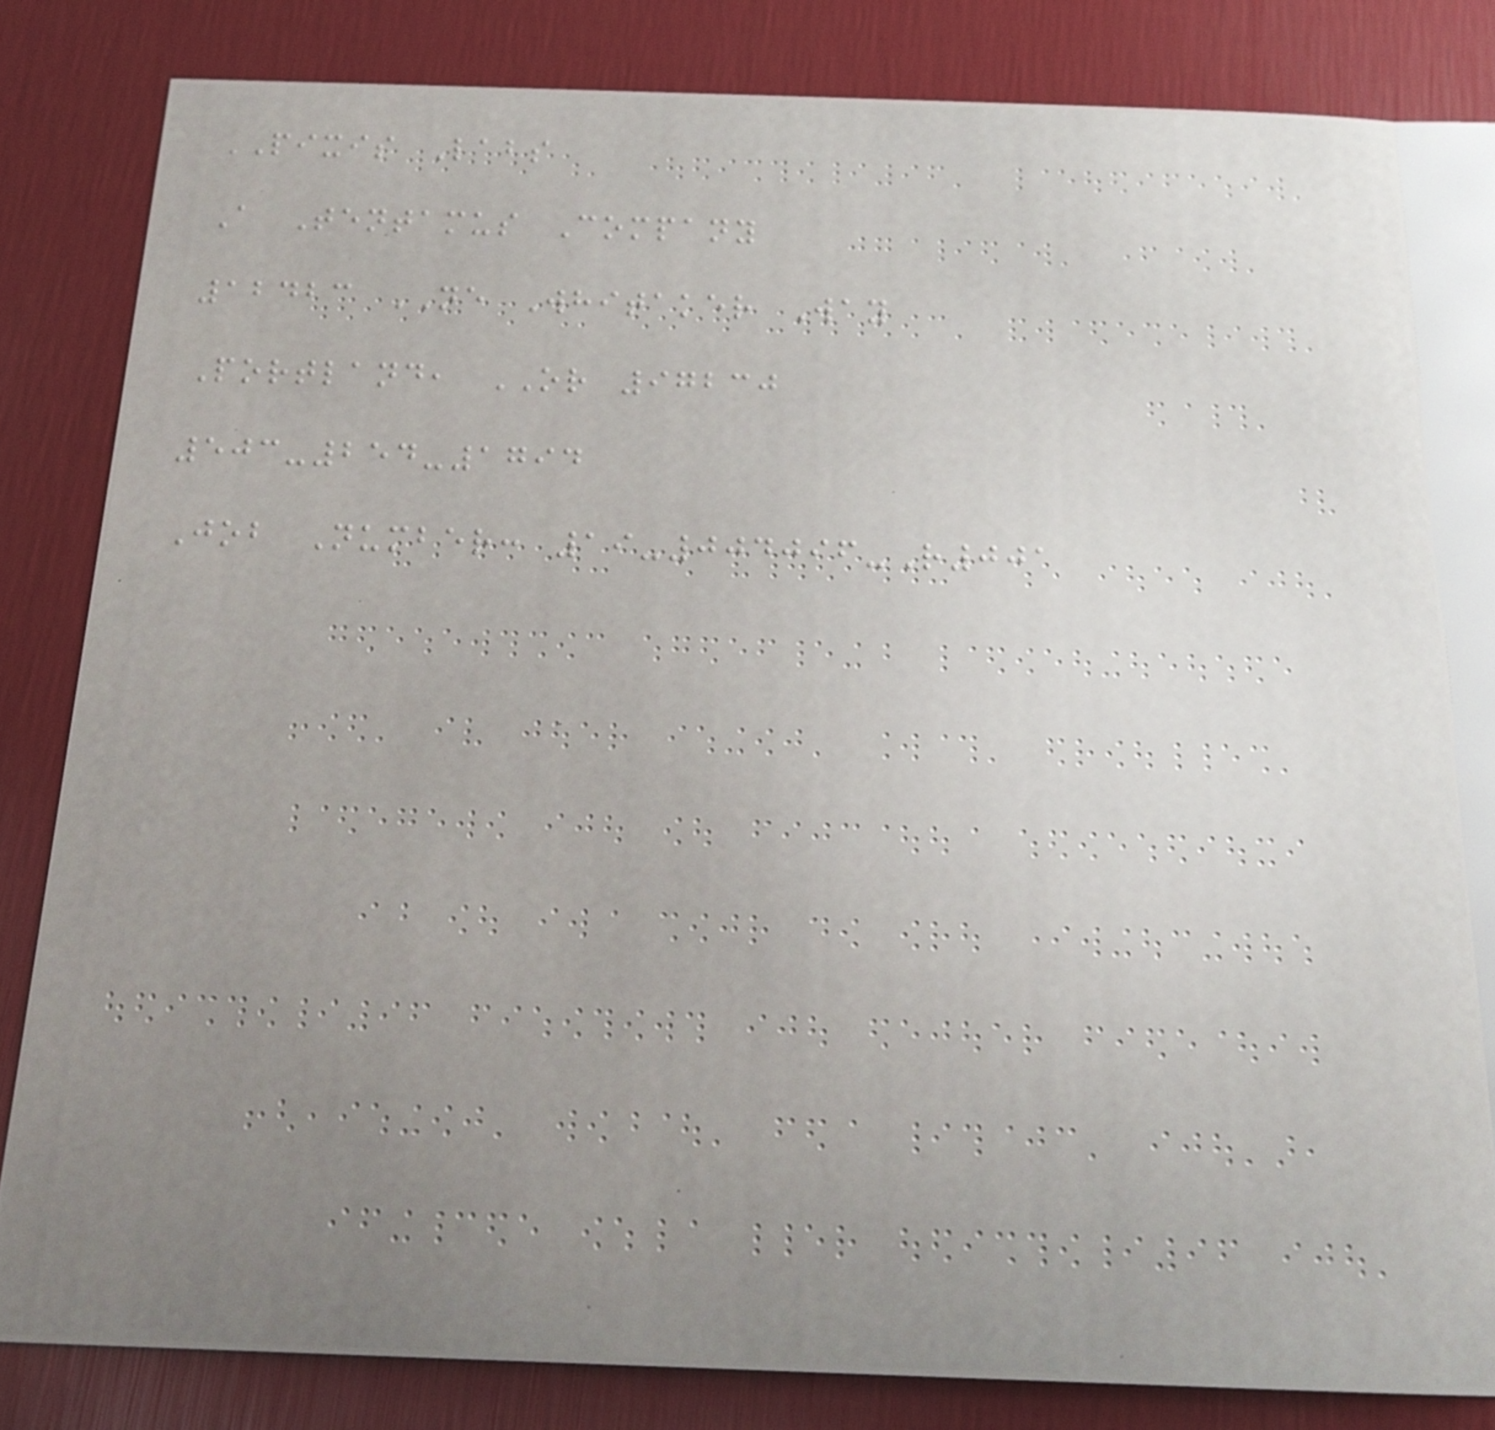PIXIS Labs
A Tentamus Company
12423 NE Whitaker Way
Portland, OR 97230
503-254-1794
Job Number: 19-004096-R001
